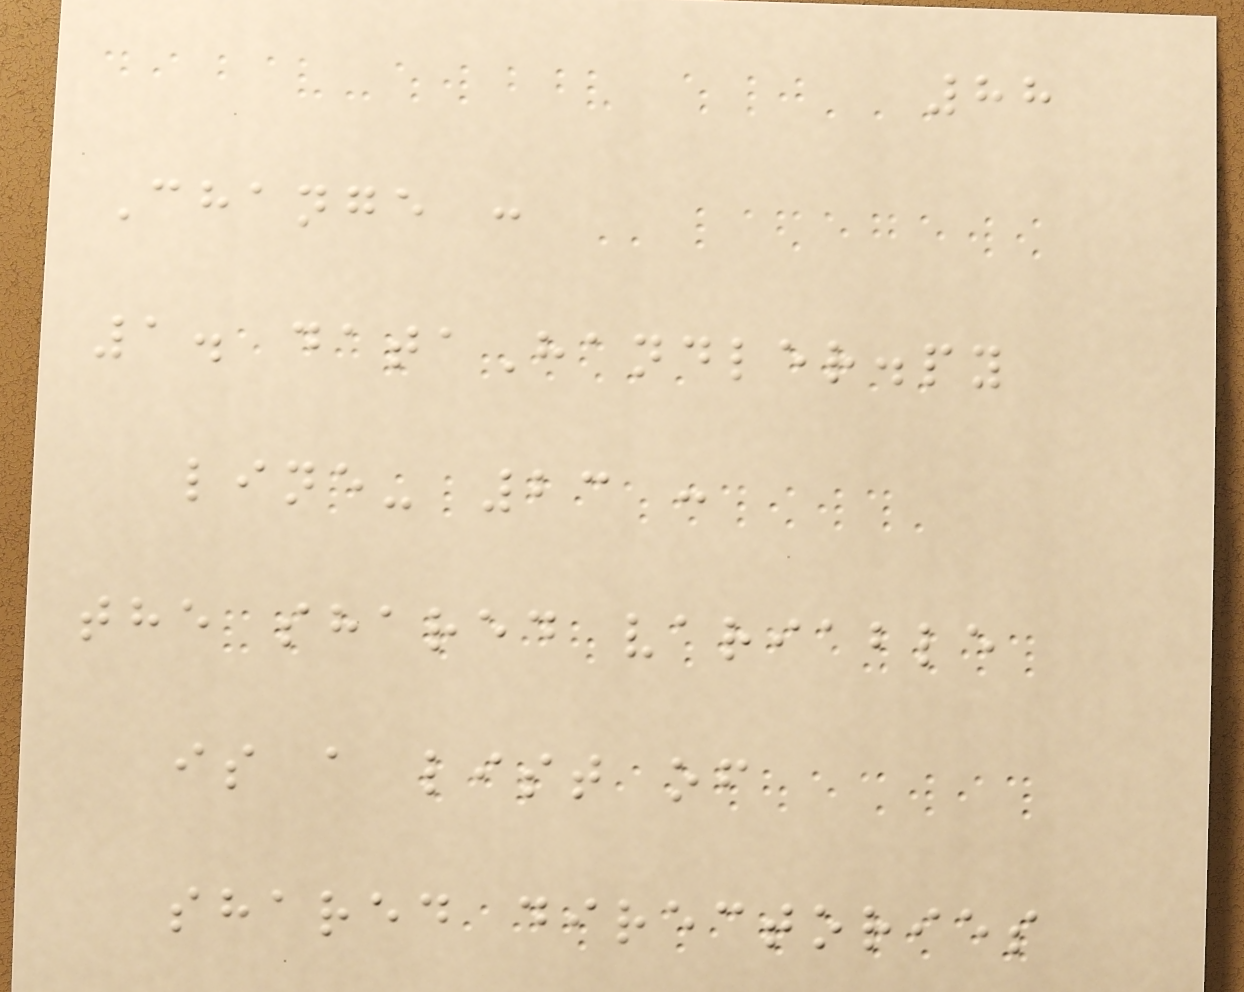88
Change :
1. dataHandler.py
line- 23 :
the shared variable
is a list of
shared directories
